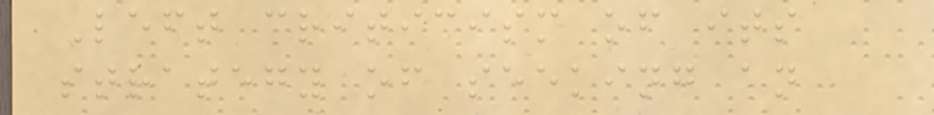Left criticism of its
strategy of seeking an
